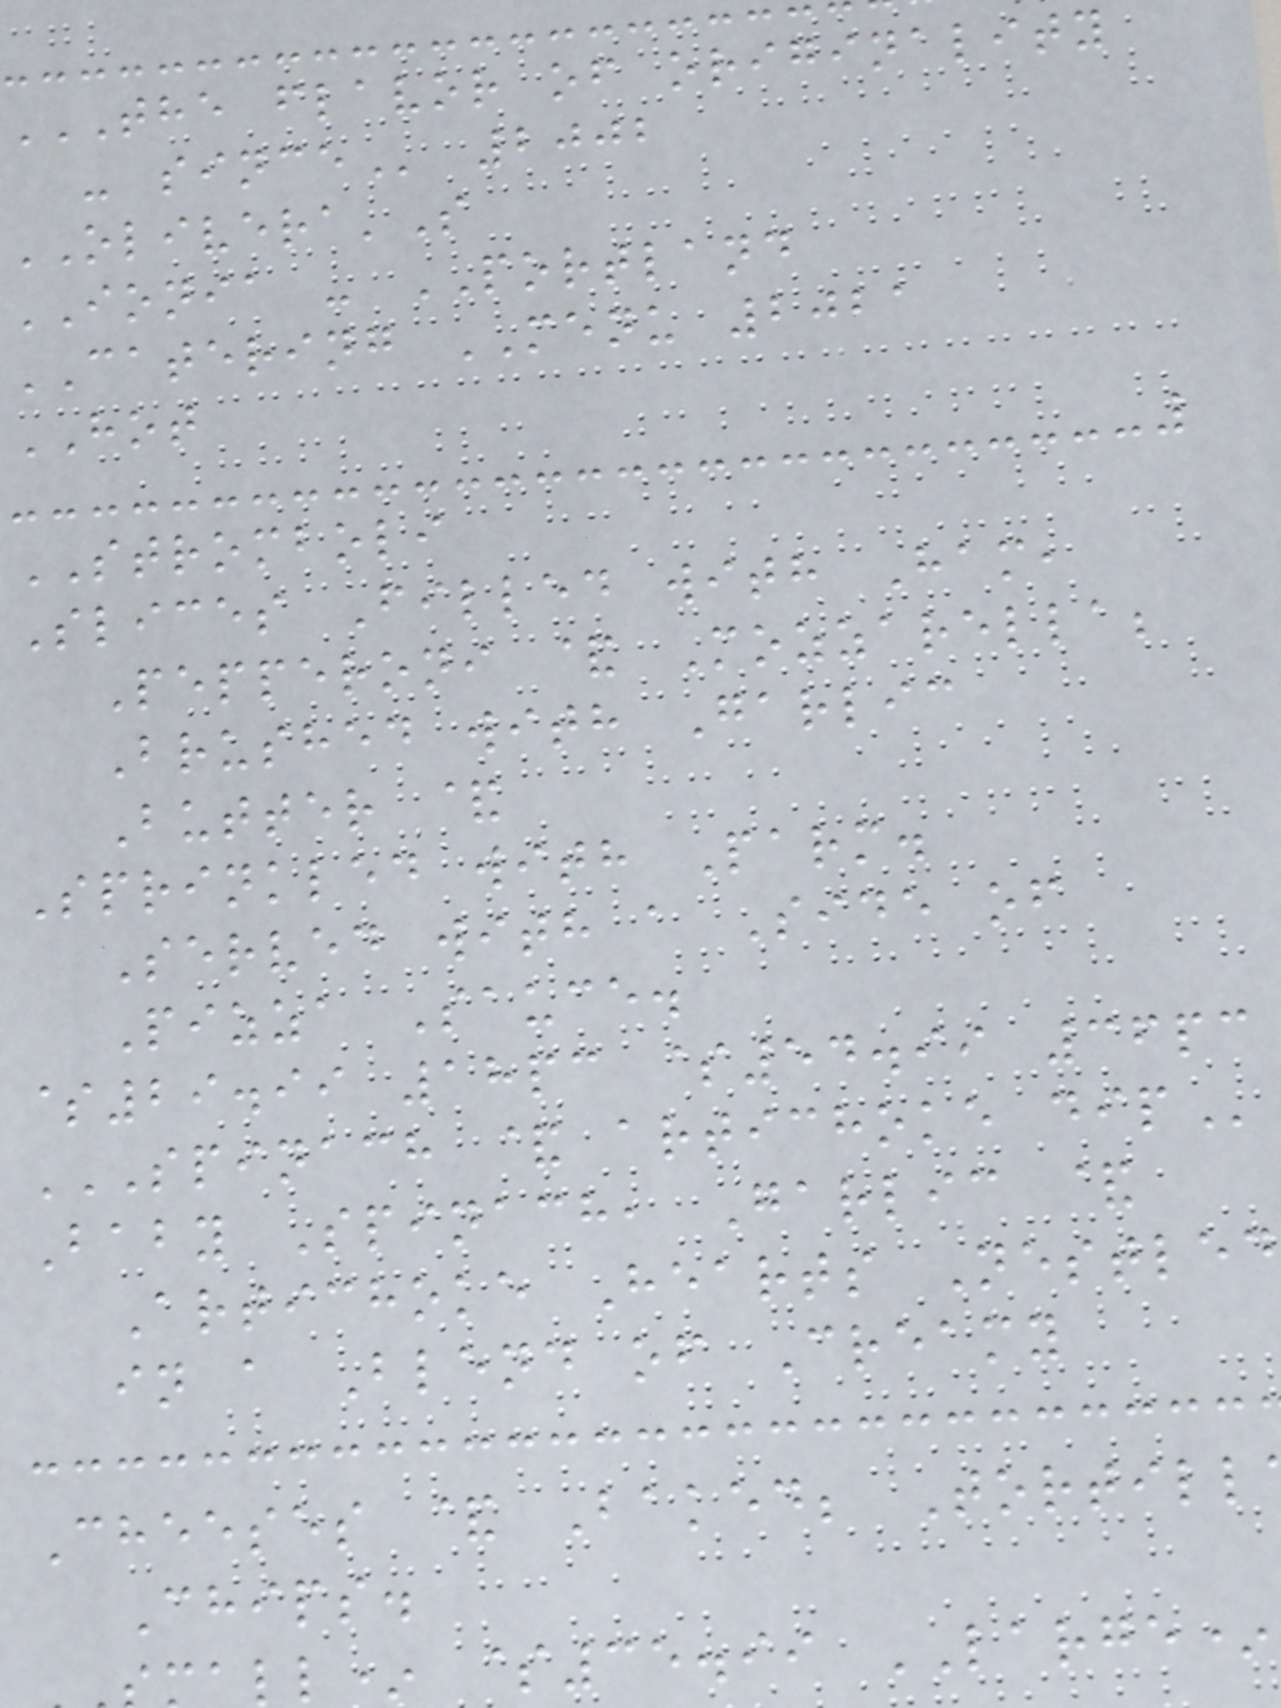THE FLAVOR OF ORIGINALITY
OLIVERA'S
IONIA - PORTLAND
CATERING MENU 2021
HOT
STROMBOLI
Slices Filled with Ham,
Pepperoni & Mozzarella;
Brushed with Garlic
Butter &
Sprinkled with Parm.
Served with a Side of
Pizza Sauce.
$29.99 18pc $54.99 36pc
SPINACH & ARTICHOKE DIP
Baby Spinach, Garlic &
Artichoke Hearts Nestled
in a Blend of Creamy
Cheeses & Baked; Tortill
Chips.
ll* $35.99 LARGE*
